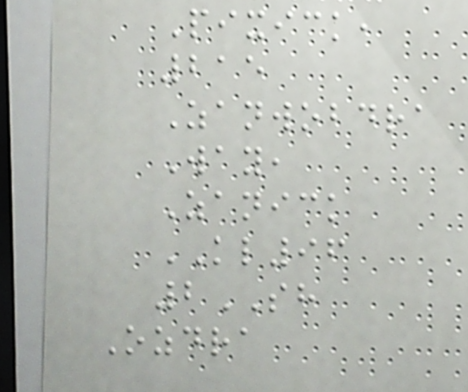Pixick,
215
Zanwobdra
Way,
Zanick
KL96
2SH
Ozdra
